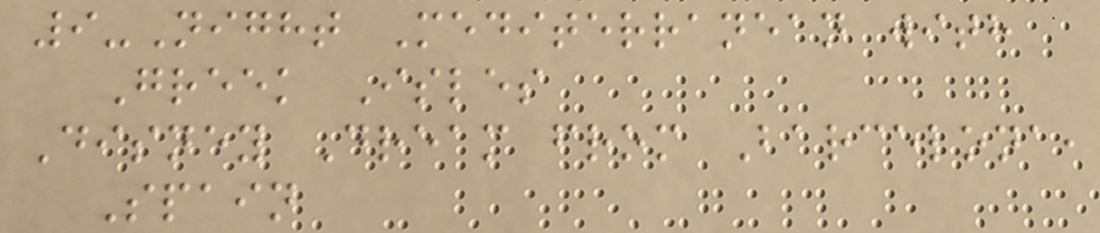9-Night Mediterranean with
Greek Isles
Disney Dream from Barcelona,
Spain
